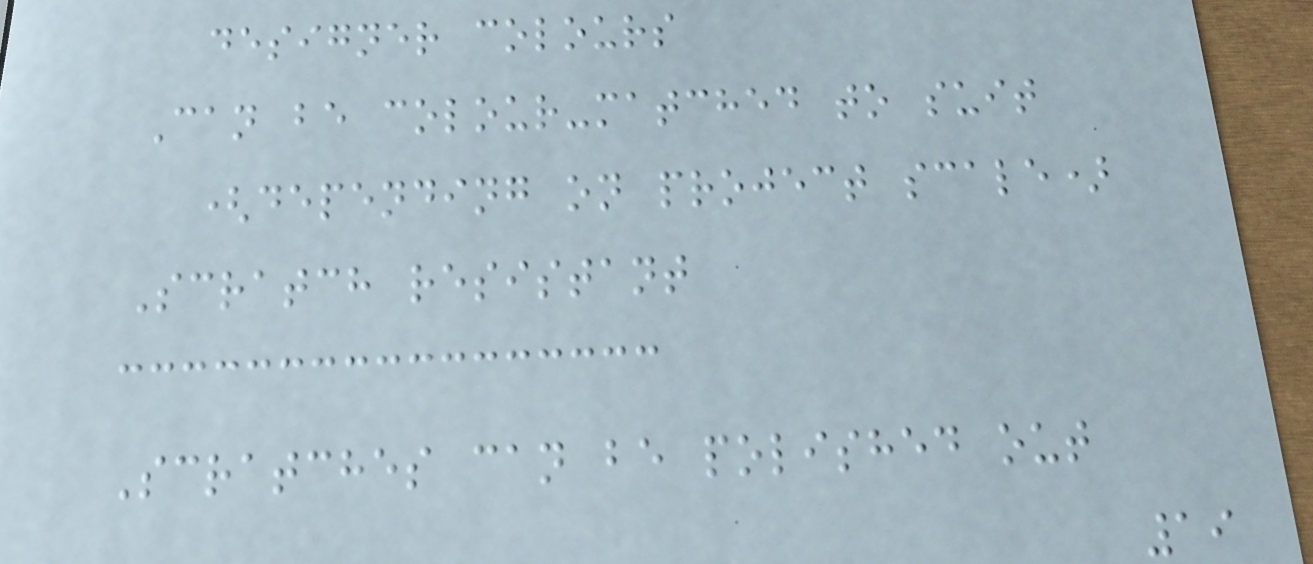designer colours
Can be colour-matched to suit
(depending on project scale)
Scratch resistant
Scratches can be polished out
19
